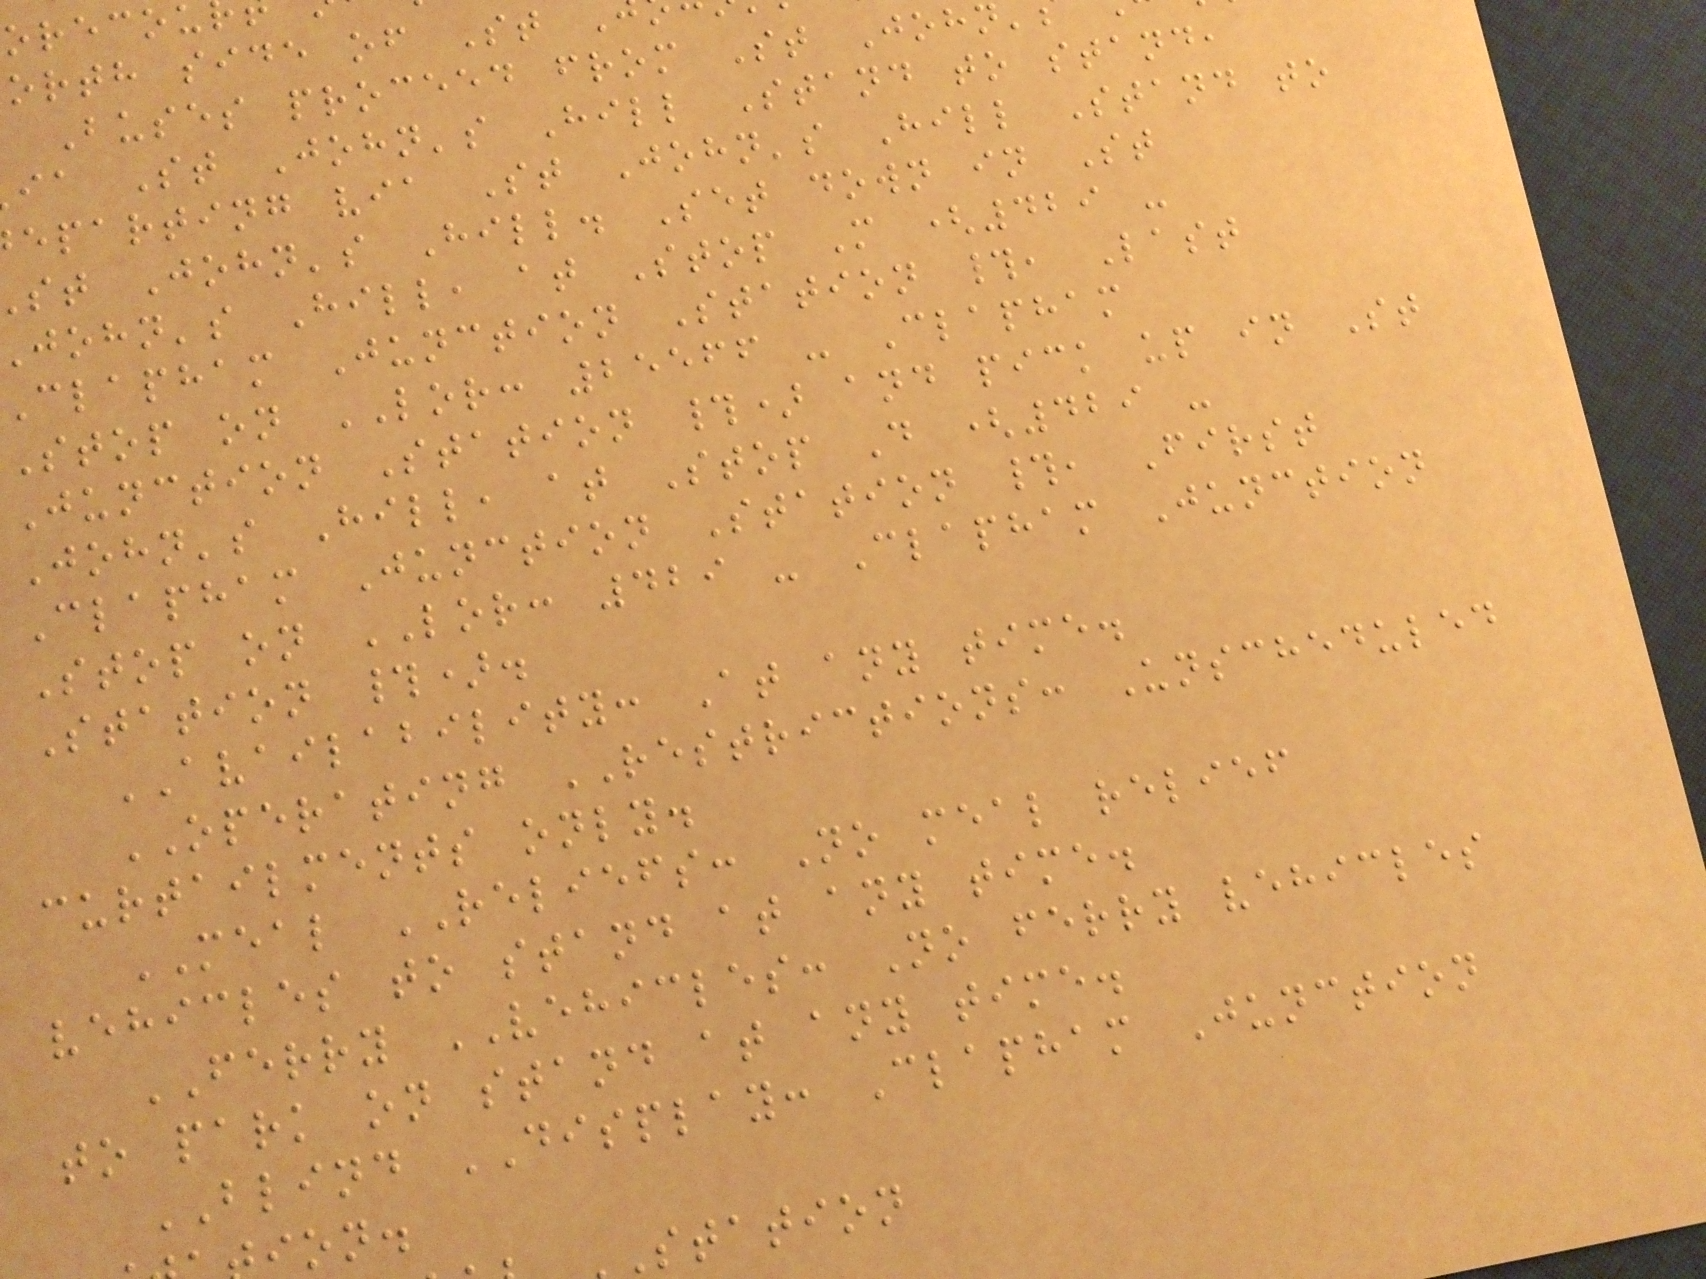orth side of St
Buses proceed from St John
ia St John's Hill Stand to stand,
eparting via St John's Hill Stand to
st John's Hill. Set down in St
john's Hill, at Stop M (429 -
clapham Junction Station #, Last
Stop on LOR: 25566 - Clapham
Junction Station #) and pick up in St
John's Hill, at Stop D (429 -
Clapham Junction Station #, First
Stop on LOR: 429 - Clapham Junction
Station #).
AVAILABILITY: At any time.
OPERATING RESTRICTIONS: Unscheduled
curtailments only.
MEAL RELIEFS: No meal relief
vehicles to stand at any time.
FERRY VEHICLES: No ferry vehicles
to park on stand at any time.
BLIND DISPLAY: Clapham Junction
ion.
station
